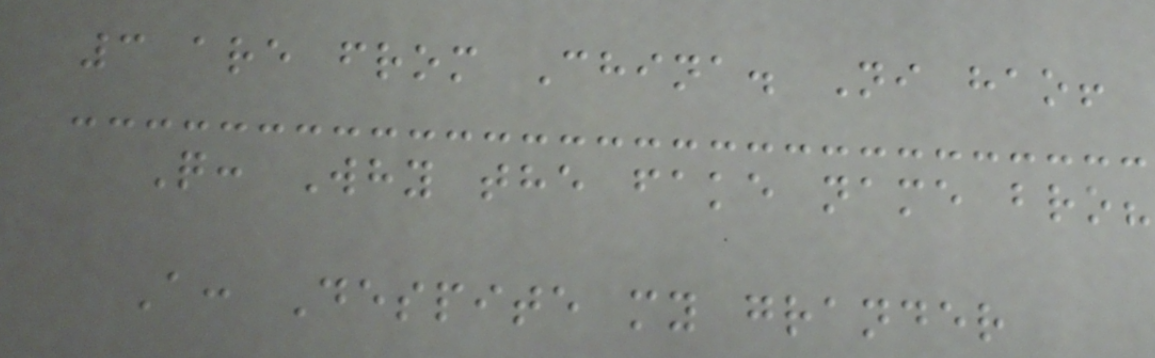3 are from China. Ni hao!
Q: Why the fake name bro?
A: Despite my grander
